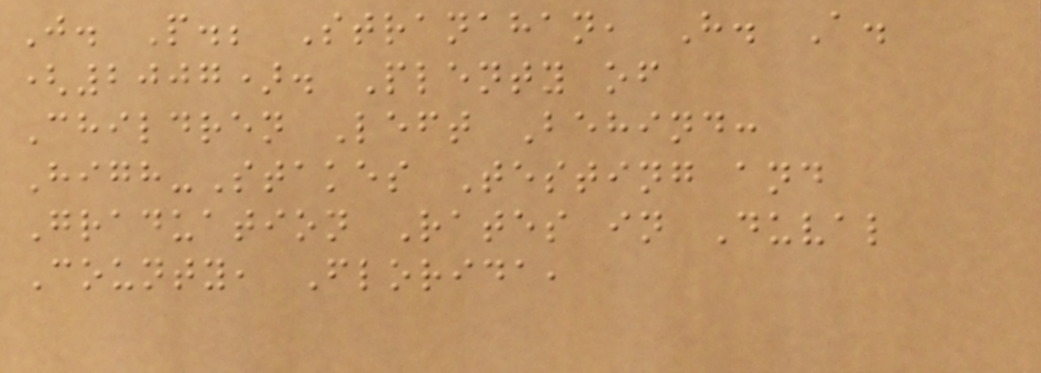J. P.; Stranahan, H. A.
(2007). Plenty of
Children Left Behind:
High-Stakes Testing and
Graduation Rates in Duval
County, Florida,
